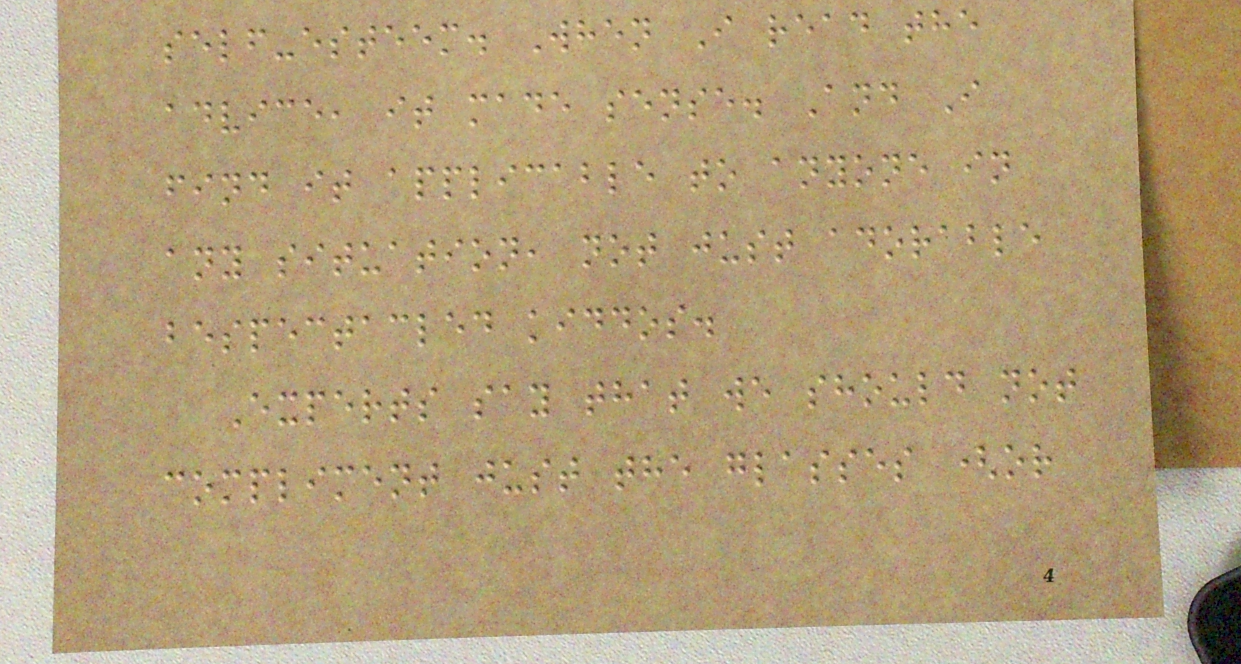self-esteem. When I read the
advice, it made sense. And I
find it applicable to anyone in
any situation, not just adorable
bespectacled kiddos.
Experts say that we should not
compliment just the glasses (or
